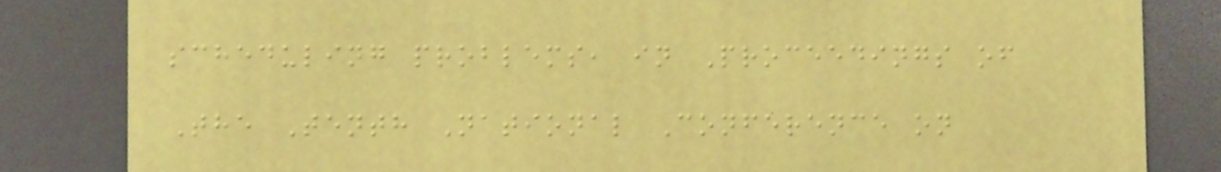scheduling problems, in Proceedings of
The Tenth National Conference on
